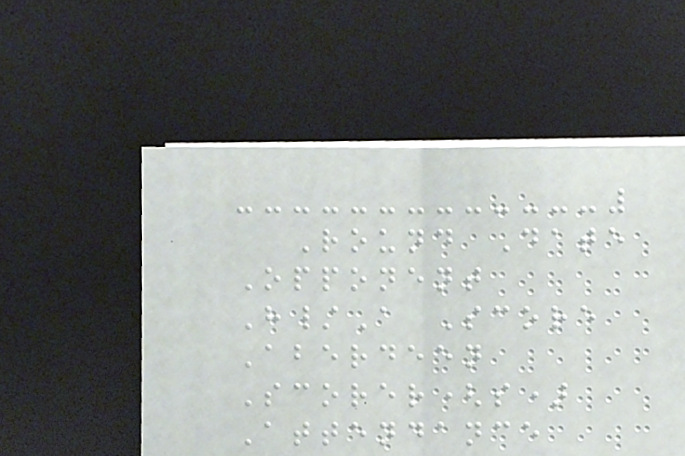Round Date
Opponent
H/A Score
Aberdeen
Scorer(s)
Attendance
